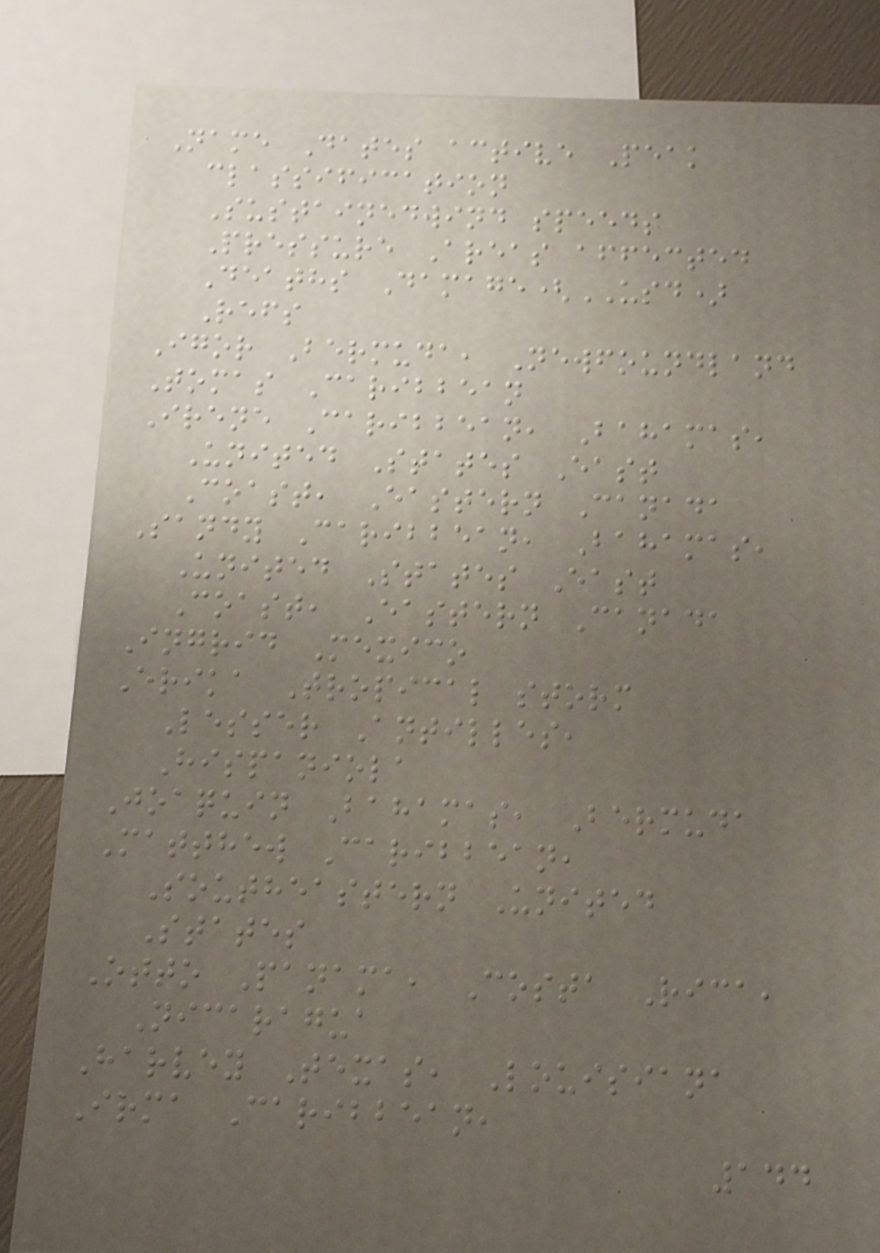Name Dates active Peak
classification
Sustainedwind speeds
Pressure Areas affected
Deaths Damage(USD)
Refs
Igor Bermuda, Newfoundland
Tomas Caribbean
Irene Caribbean, Bahamas,
United States East
Coast, Eastern Canada
Sandy Caribbean, Bahamas,
United States East
Coast, Eastern Canada
Ingrid Mexico
Erika Tropical storm
Lesser Antilles,
Hispaniola
Joaquin Bahamas, Bermuda
Matthew Caribbean,
Southeastern United
States
Otto Panama, Costa Rica,
Nicaragua
Harvey Texas, Louisiana
Irma Caribbean,
144
